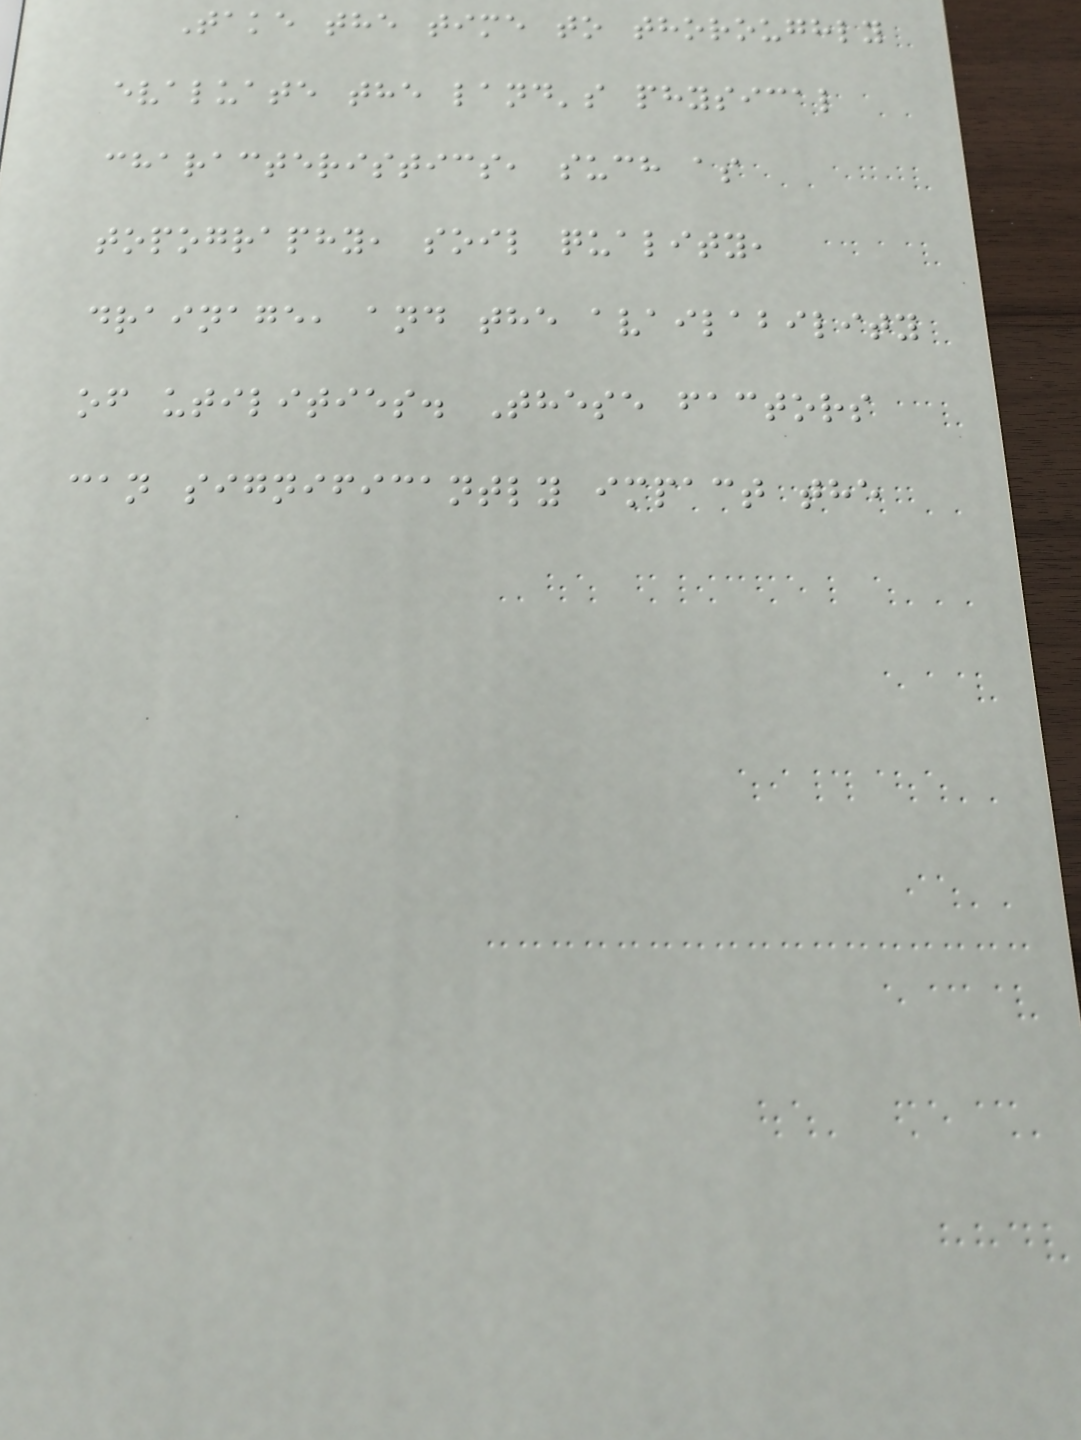Take the time to thoroughly
evaluate the land's physical
characteristics, such as
topography, soil quality,
drainage, and the availability
of utilities. These factors
can significantly impact the
